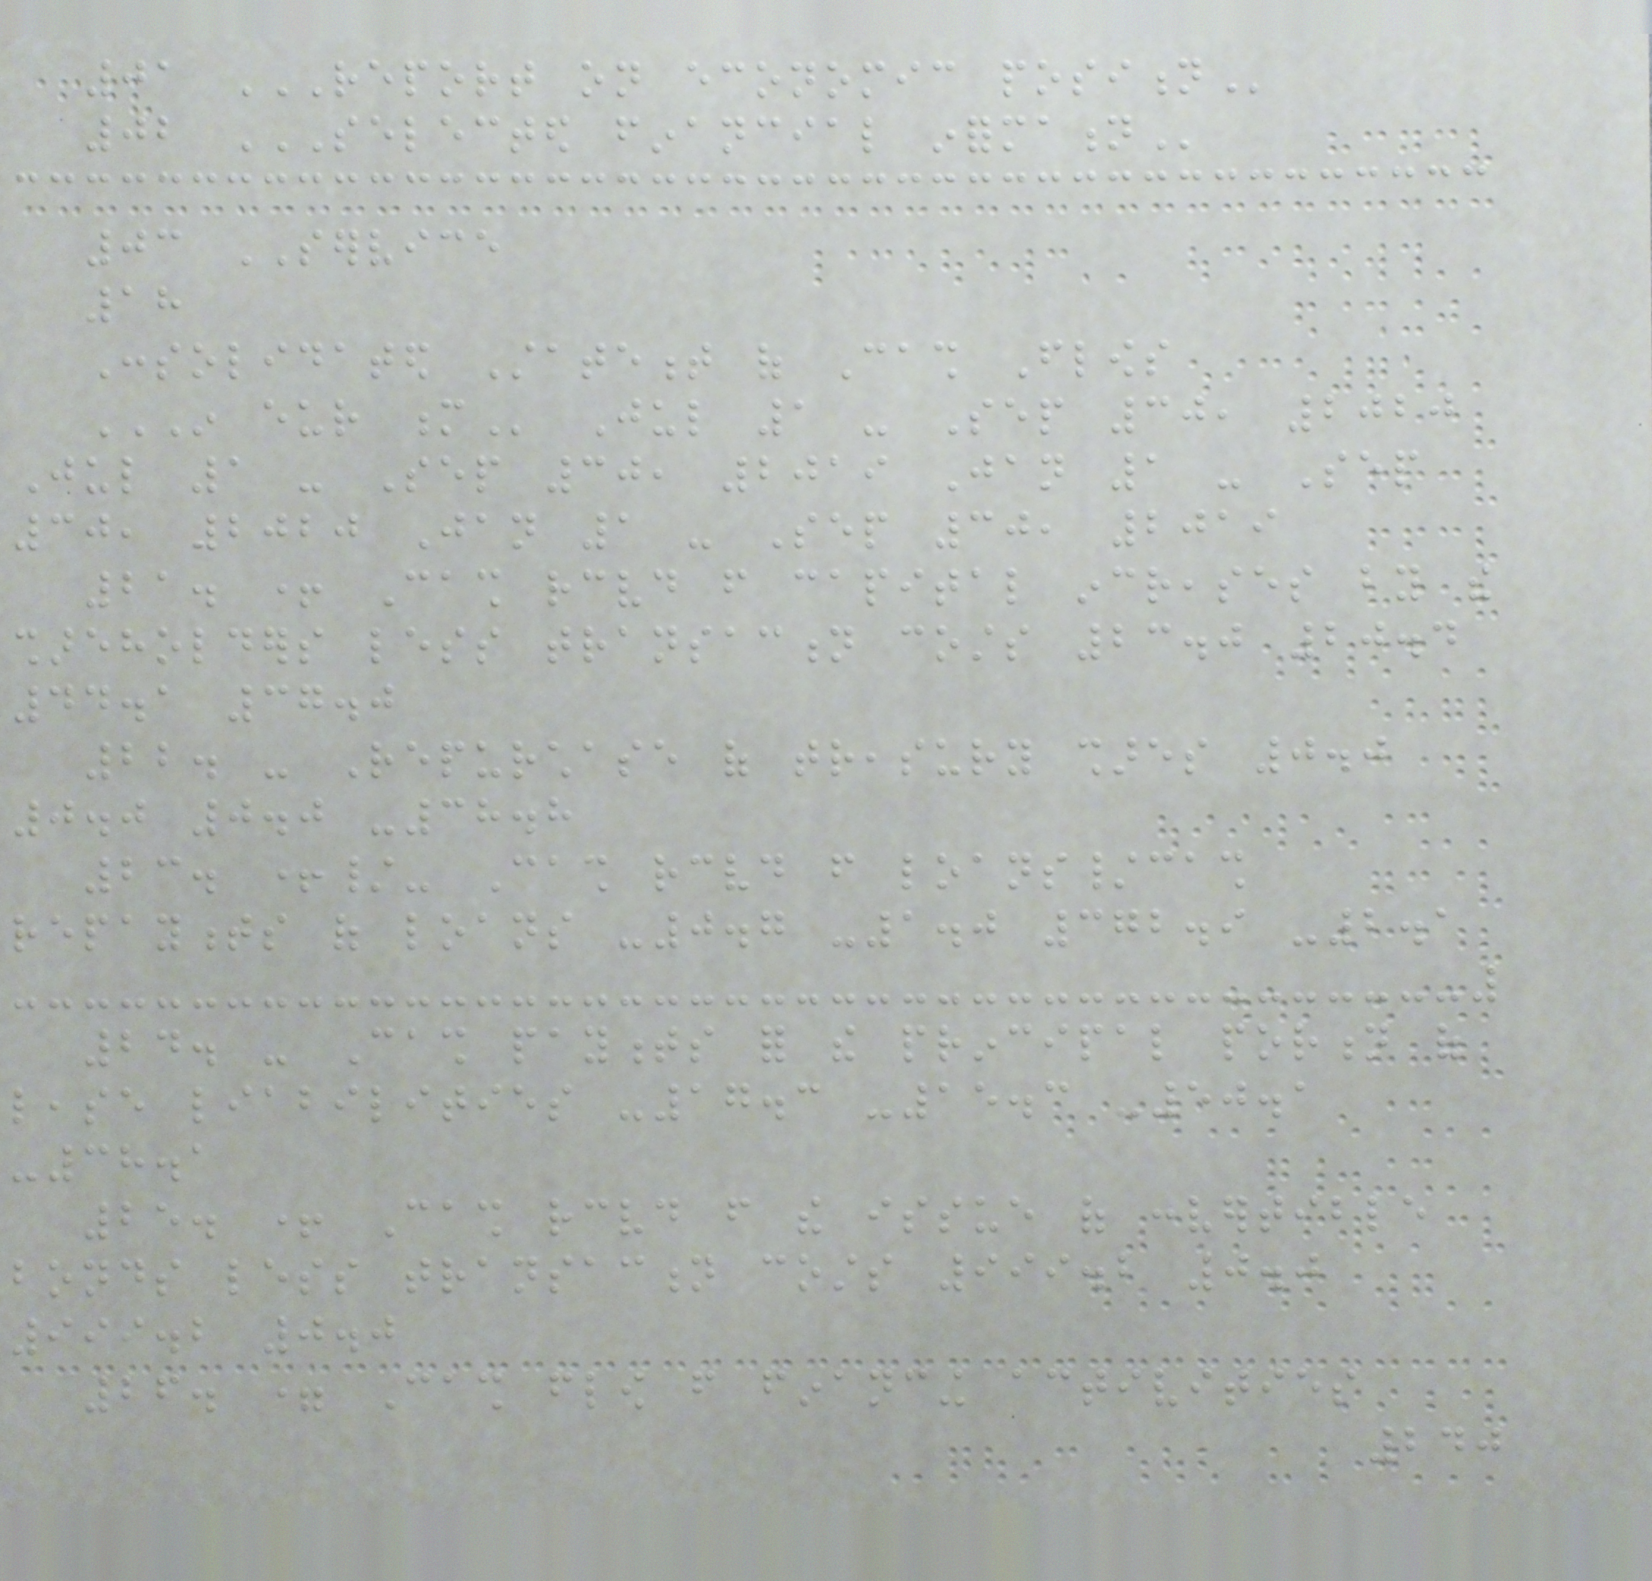01 REPORT ON ECONOMIC POSITION
02 SELECTED FINANCIAL INFORMATION
03 SERVICE
18
Consolidated Statement of Cash Flows
IN EUR M Jul 1 - Sep 30, 2020
Jul 1 - Sep 30, 2019 Jan 1 - Sep
30, 2020 Jan 1 - Sep 30, 2019
21. + Cash received from capital increases by the
shareholders less transaction costs 23.0 20.4
44.1 37.0
22. - Repurchase of treasury shares 0.0
0.0 0.0 -38.8
23. +/- Cash received from loans/cash
repayments of loans -0.7 -1.0 372.9 -2.1
24. - Cash payments for the principal portion of
lease liabilities -17.3 -15.3 -50.1
-38.1
25. + Cash received from the issue of convertible
bonds less transaction costs 999.2 0.0
999.2 0.0
26. = Cash flow from financing activities
240
